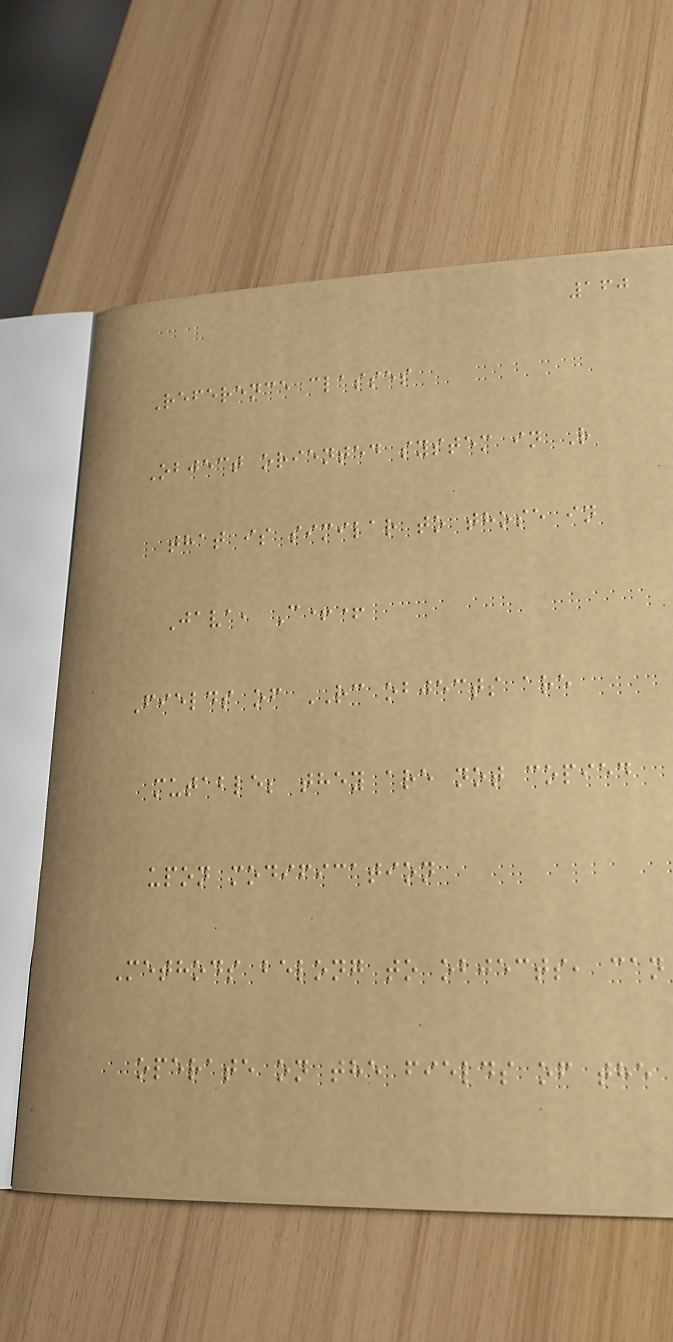160
Reference classes
Object oriented system in R
that is similar to those in
Java, C++
Fields of RC objects are
mutable; they are not copied
upon modification
Methods belong to objects, can
operate on the fields of the
